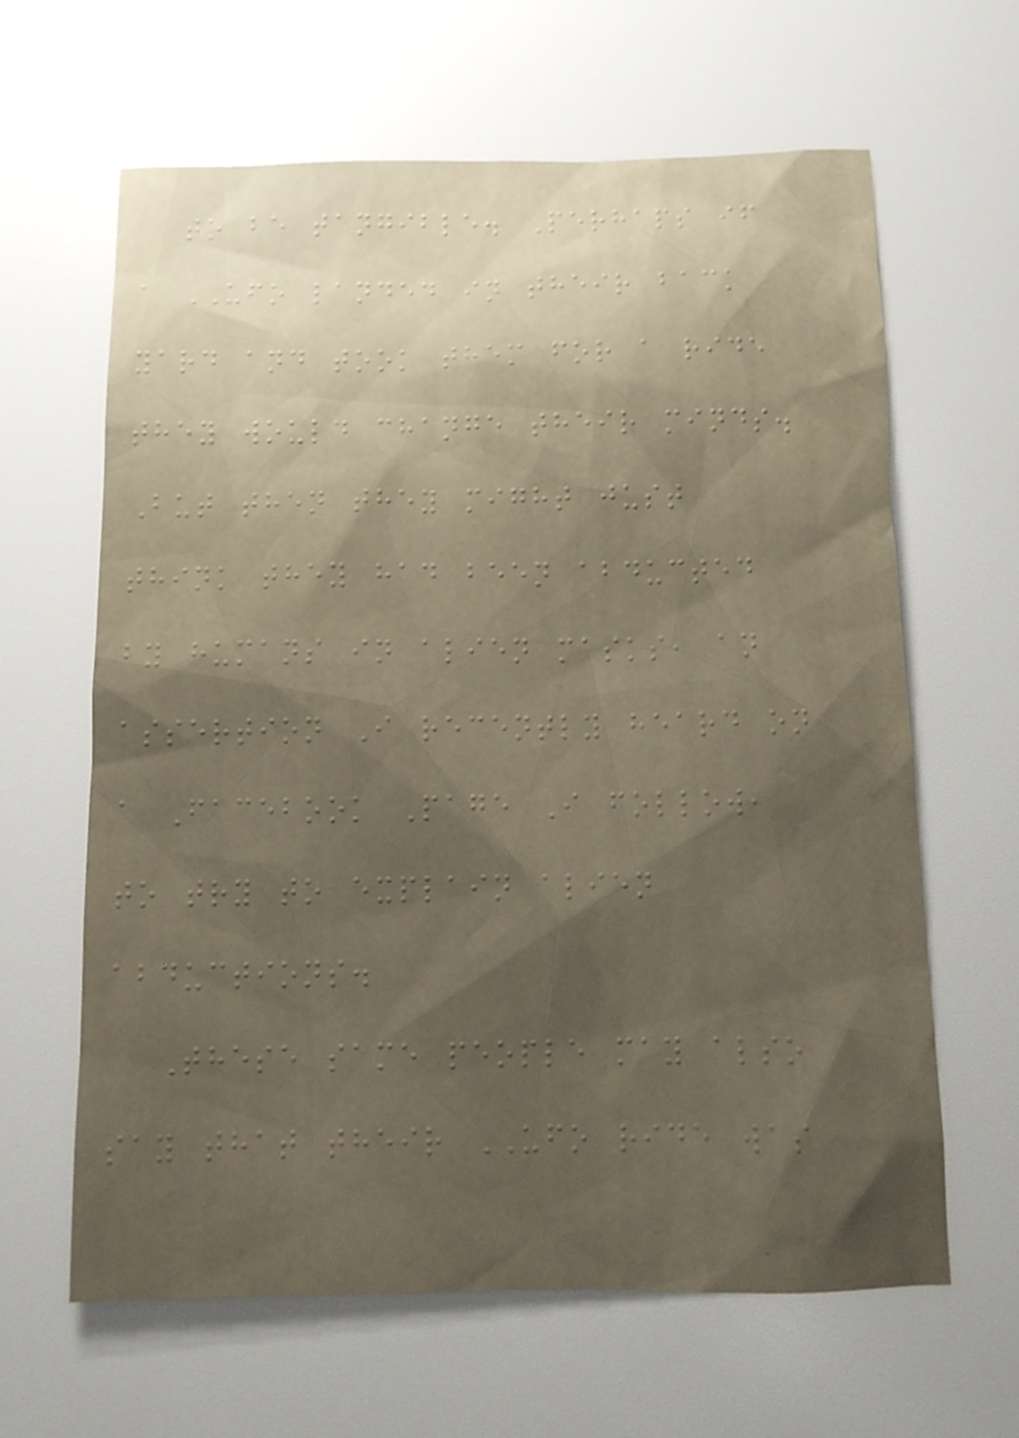to be tangible. Perhaps if
a UFO landed in their back
yard and took them for a ride
they would change their minds.
But then they might just
think they had been abducted
by humans in alien masks, an
assertion I recently heard on
a Facebook Page I follow,
to try to explain alien
abductions.
These same people may also
say that their UFO ride was
